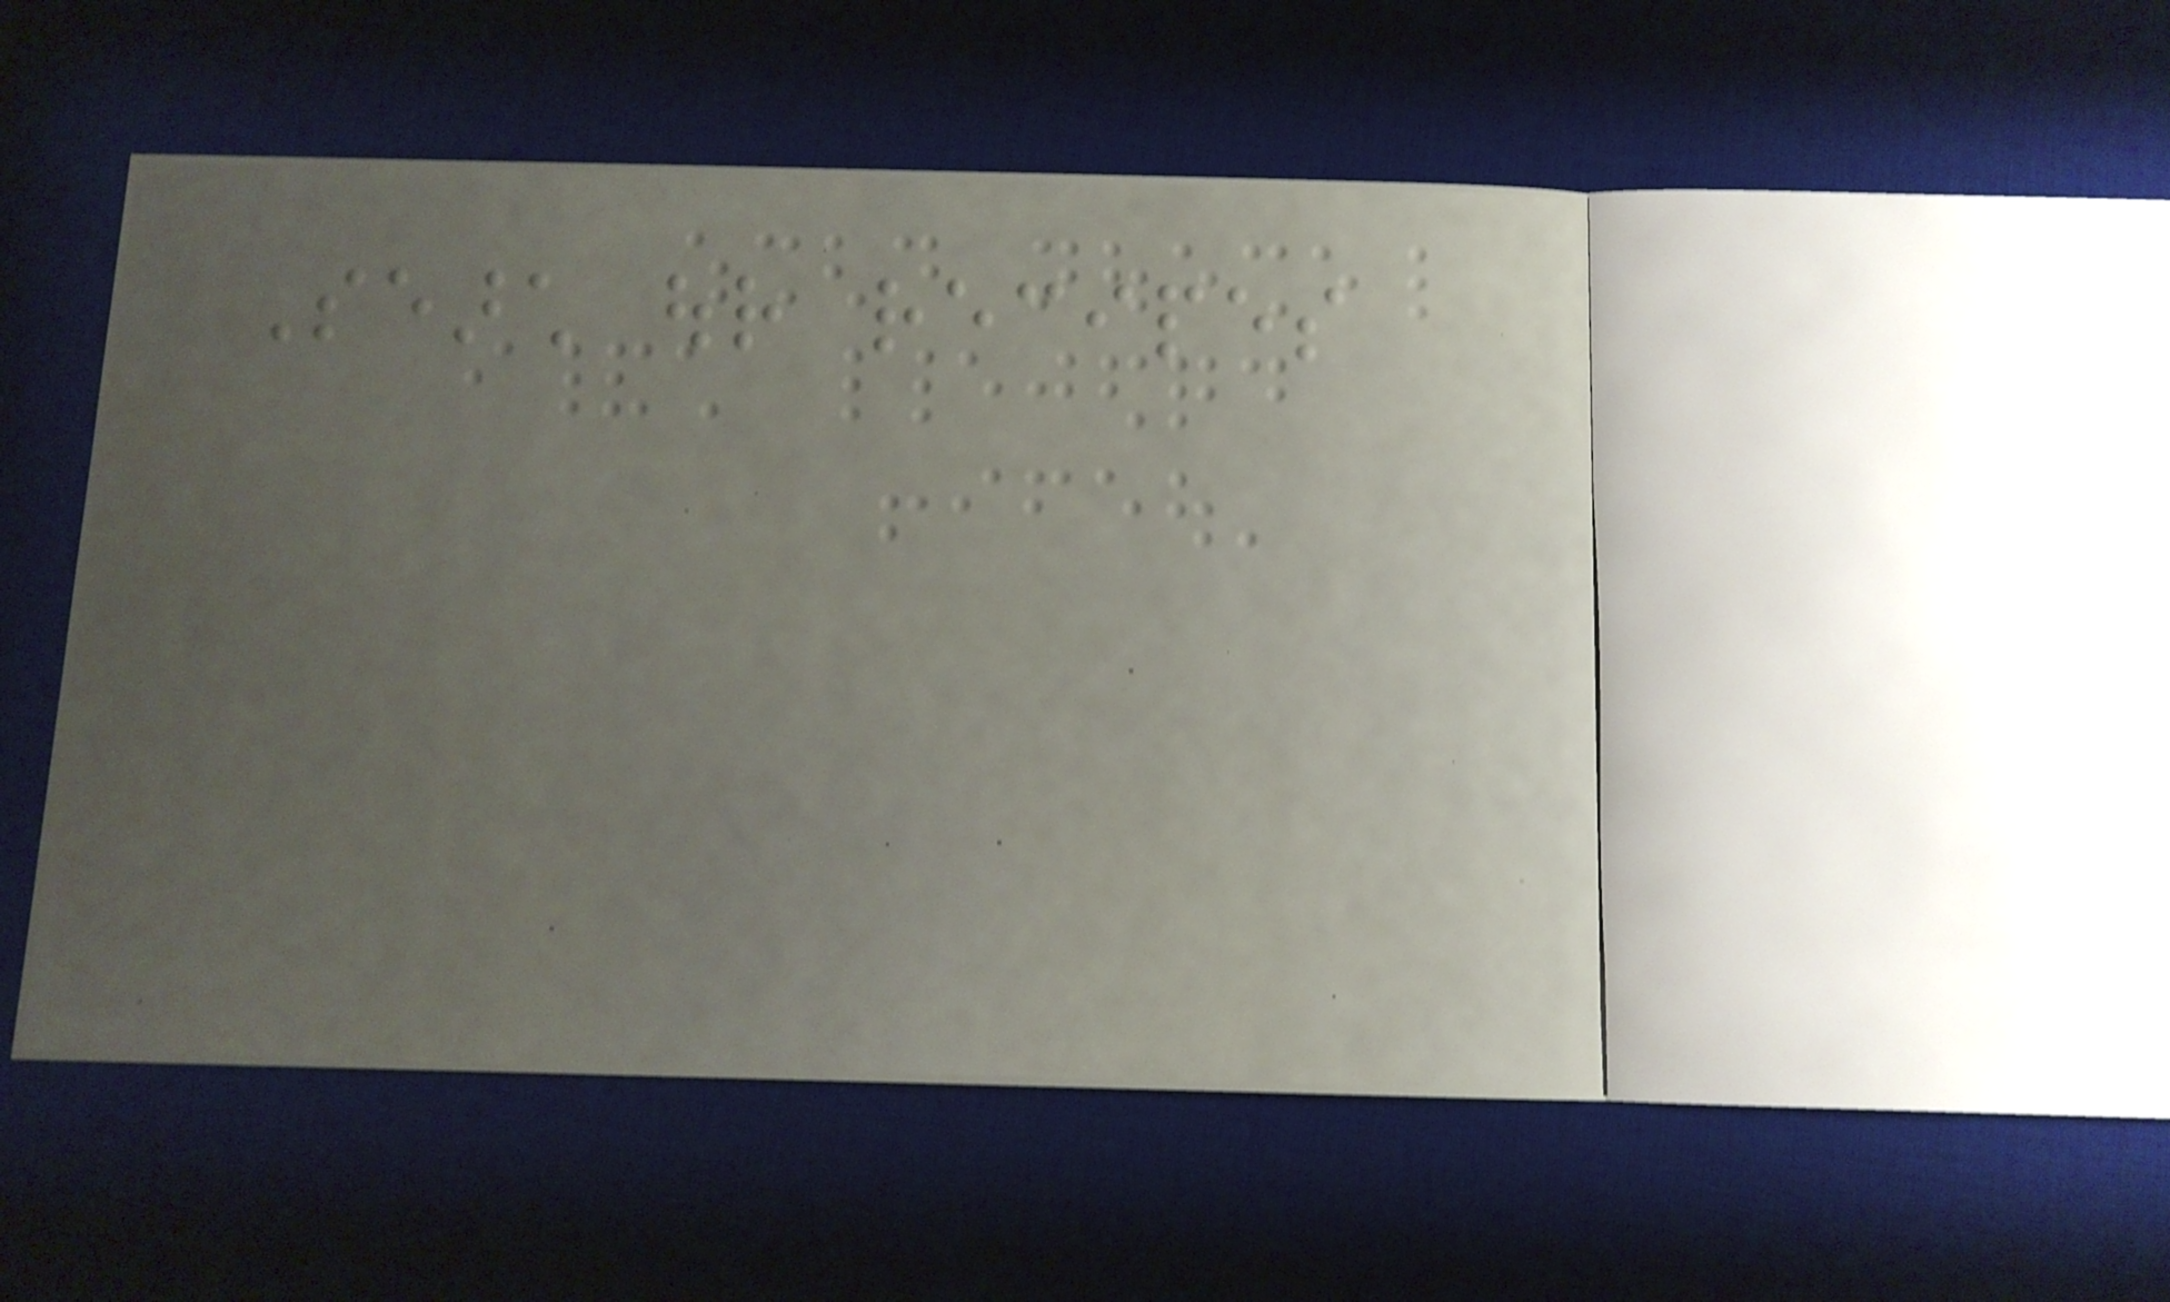Search our recipes
